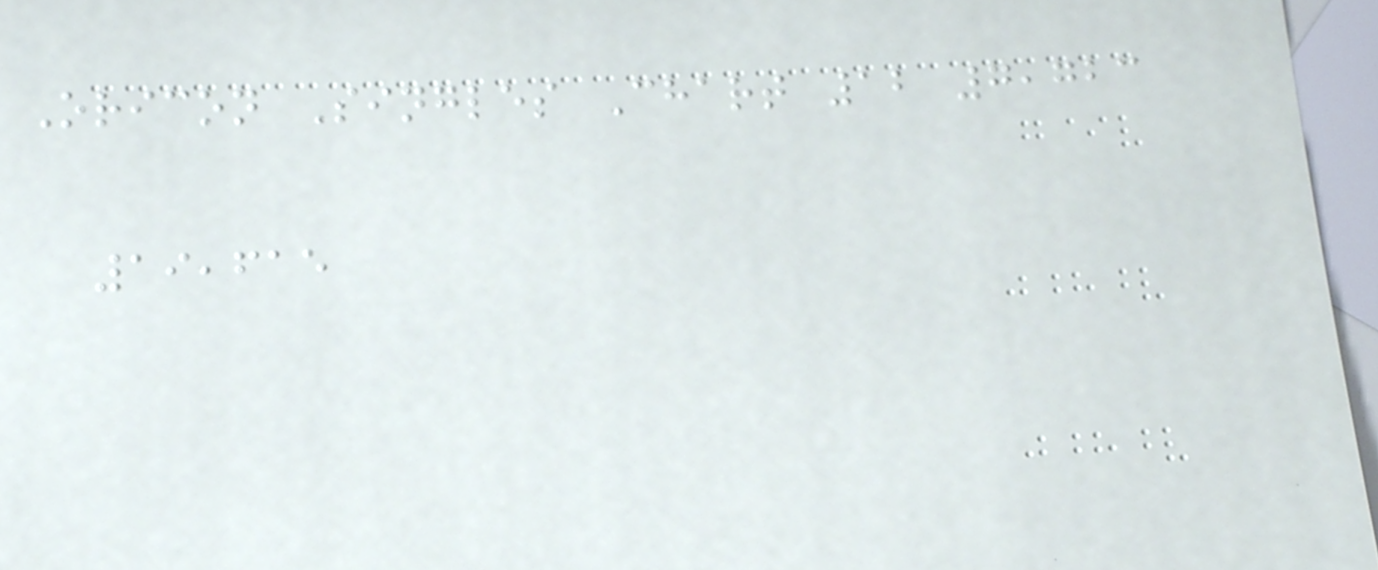Oricon Singles Chart 12 7,723
19,615
